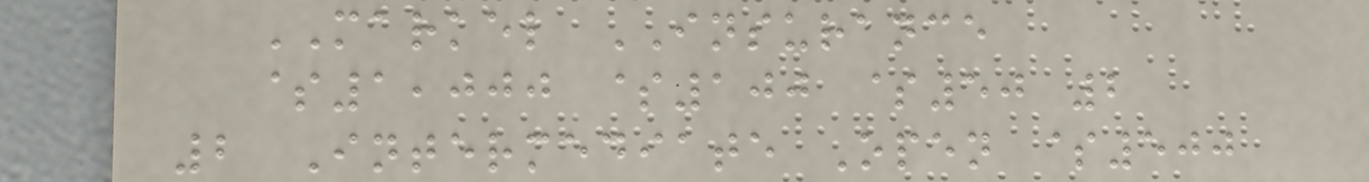MARKEL INSURANCE
$1,000 $100 $50 2
2 Intermediate Open $500
